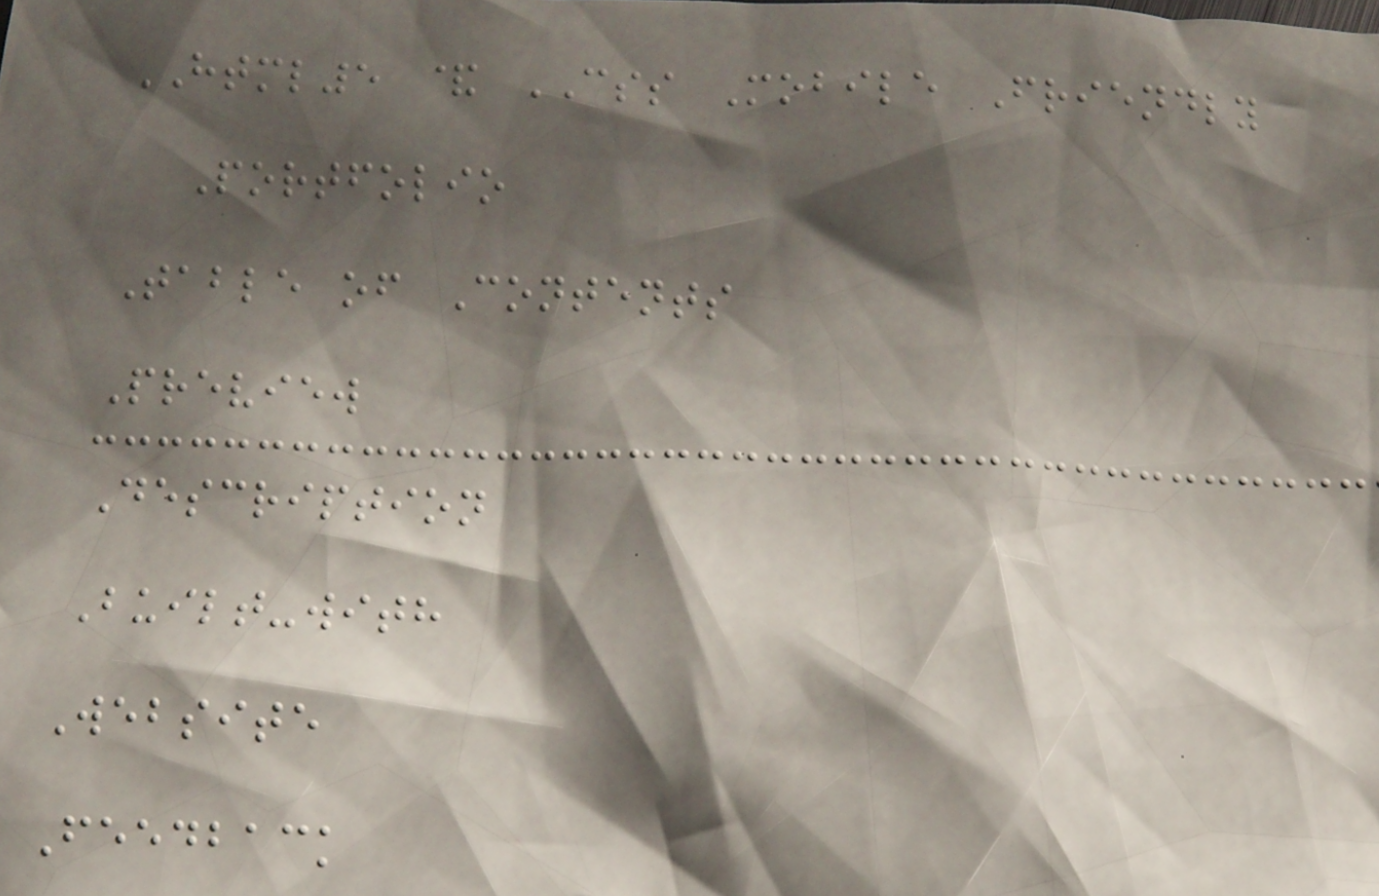HTML5 & CSS Mobile Friendly
Portfolio
Table of Contents
Preview
Description
Built-with
Website
Feedback
